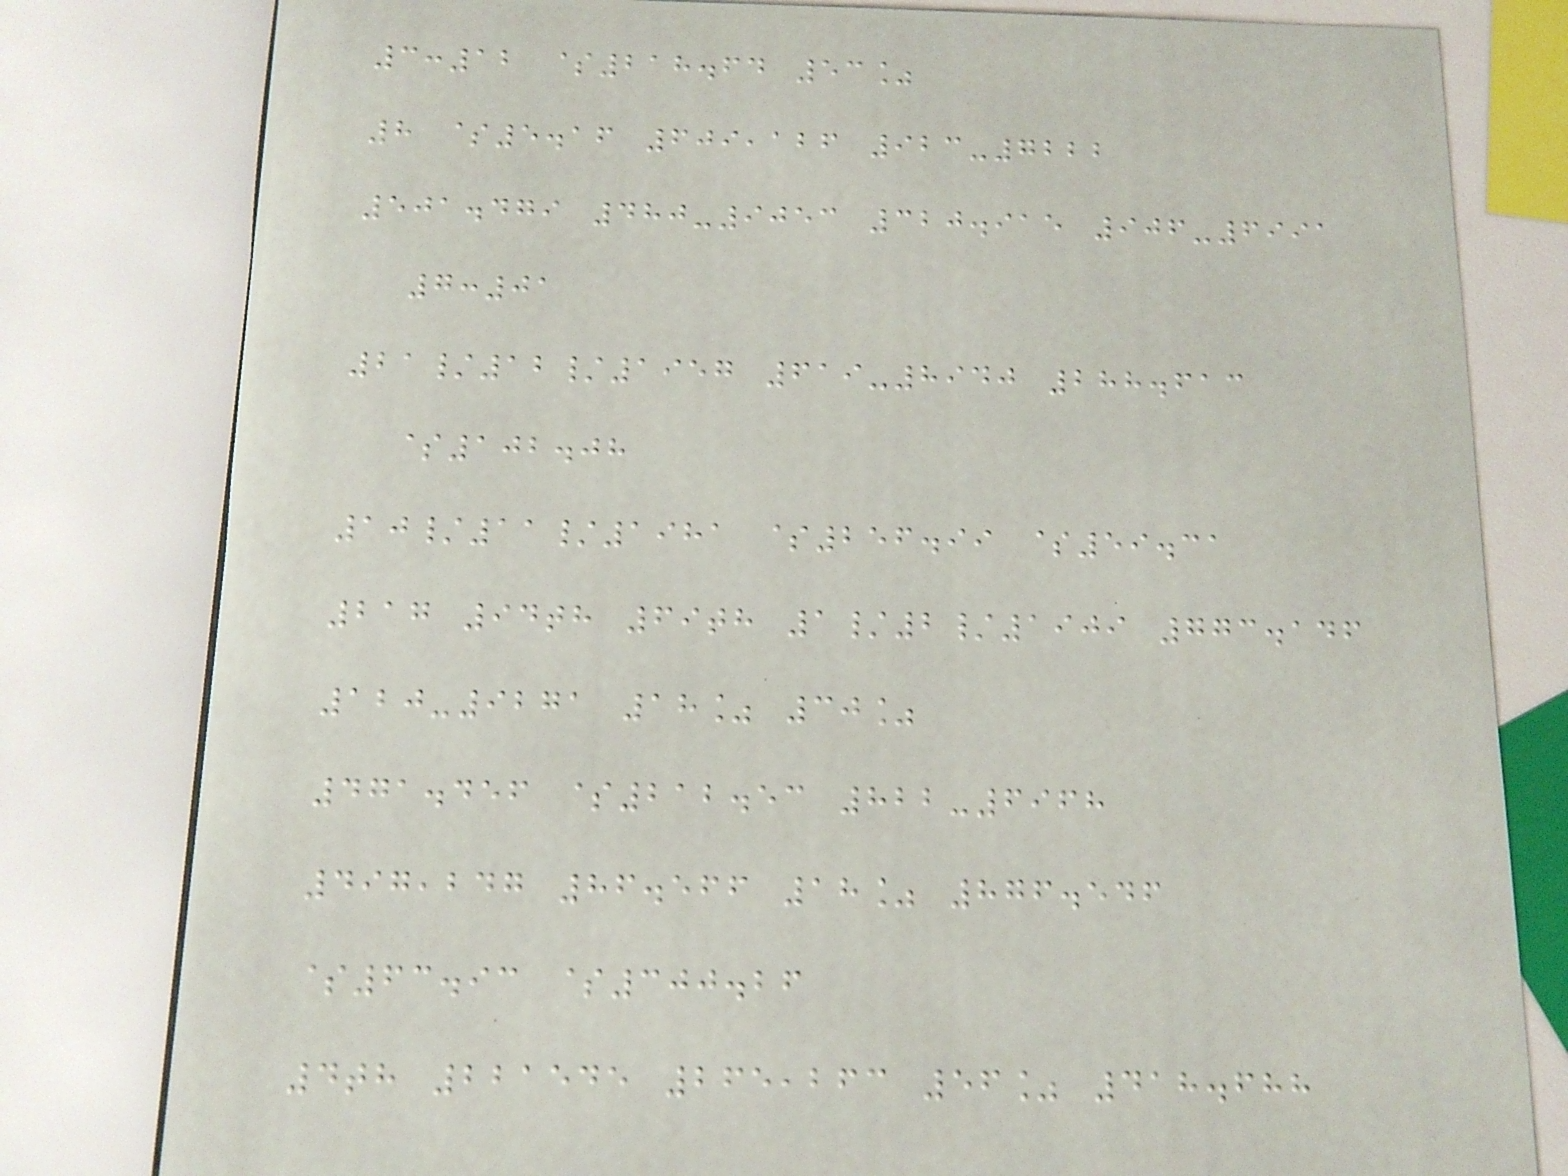3:12 $218.64 53%
8 $5.16 609,126 923-7222
501.479 480-9053 320.915 906-6991
7:01
21/12/1957 619-8940 288.613
$102.08
10/11/1981 $256.99 $59.31
217 94th 69th 1/2/1909 773.146
120-9271 18% 30%
471.456 $212.53 822-6968
497,247 86.566 18% 876.546
$63.93 $300.26
4th 221545 265,263 56% 418.688
